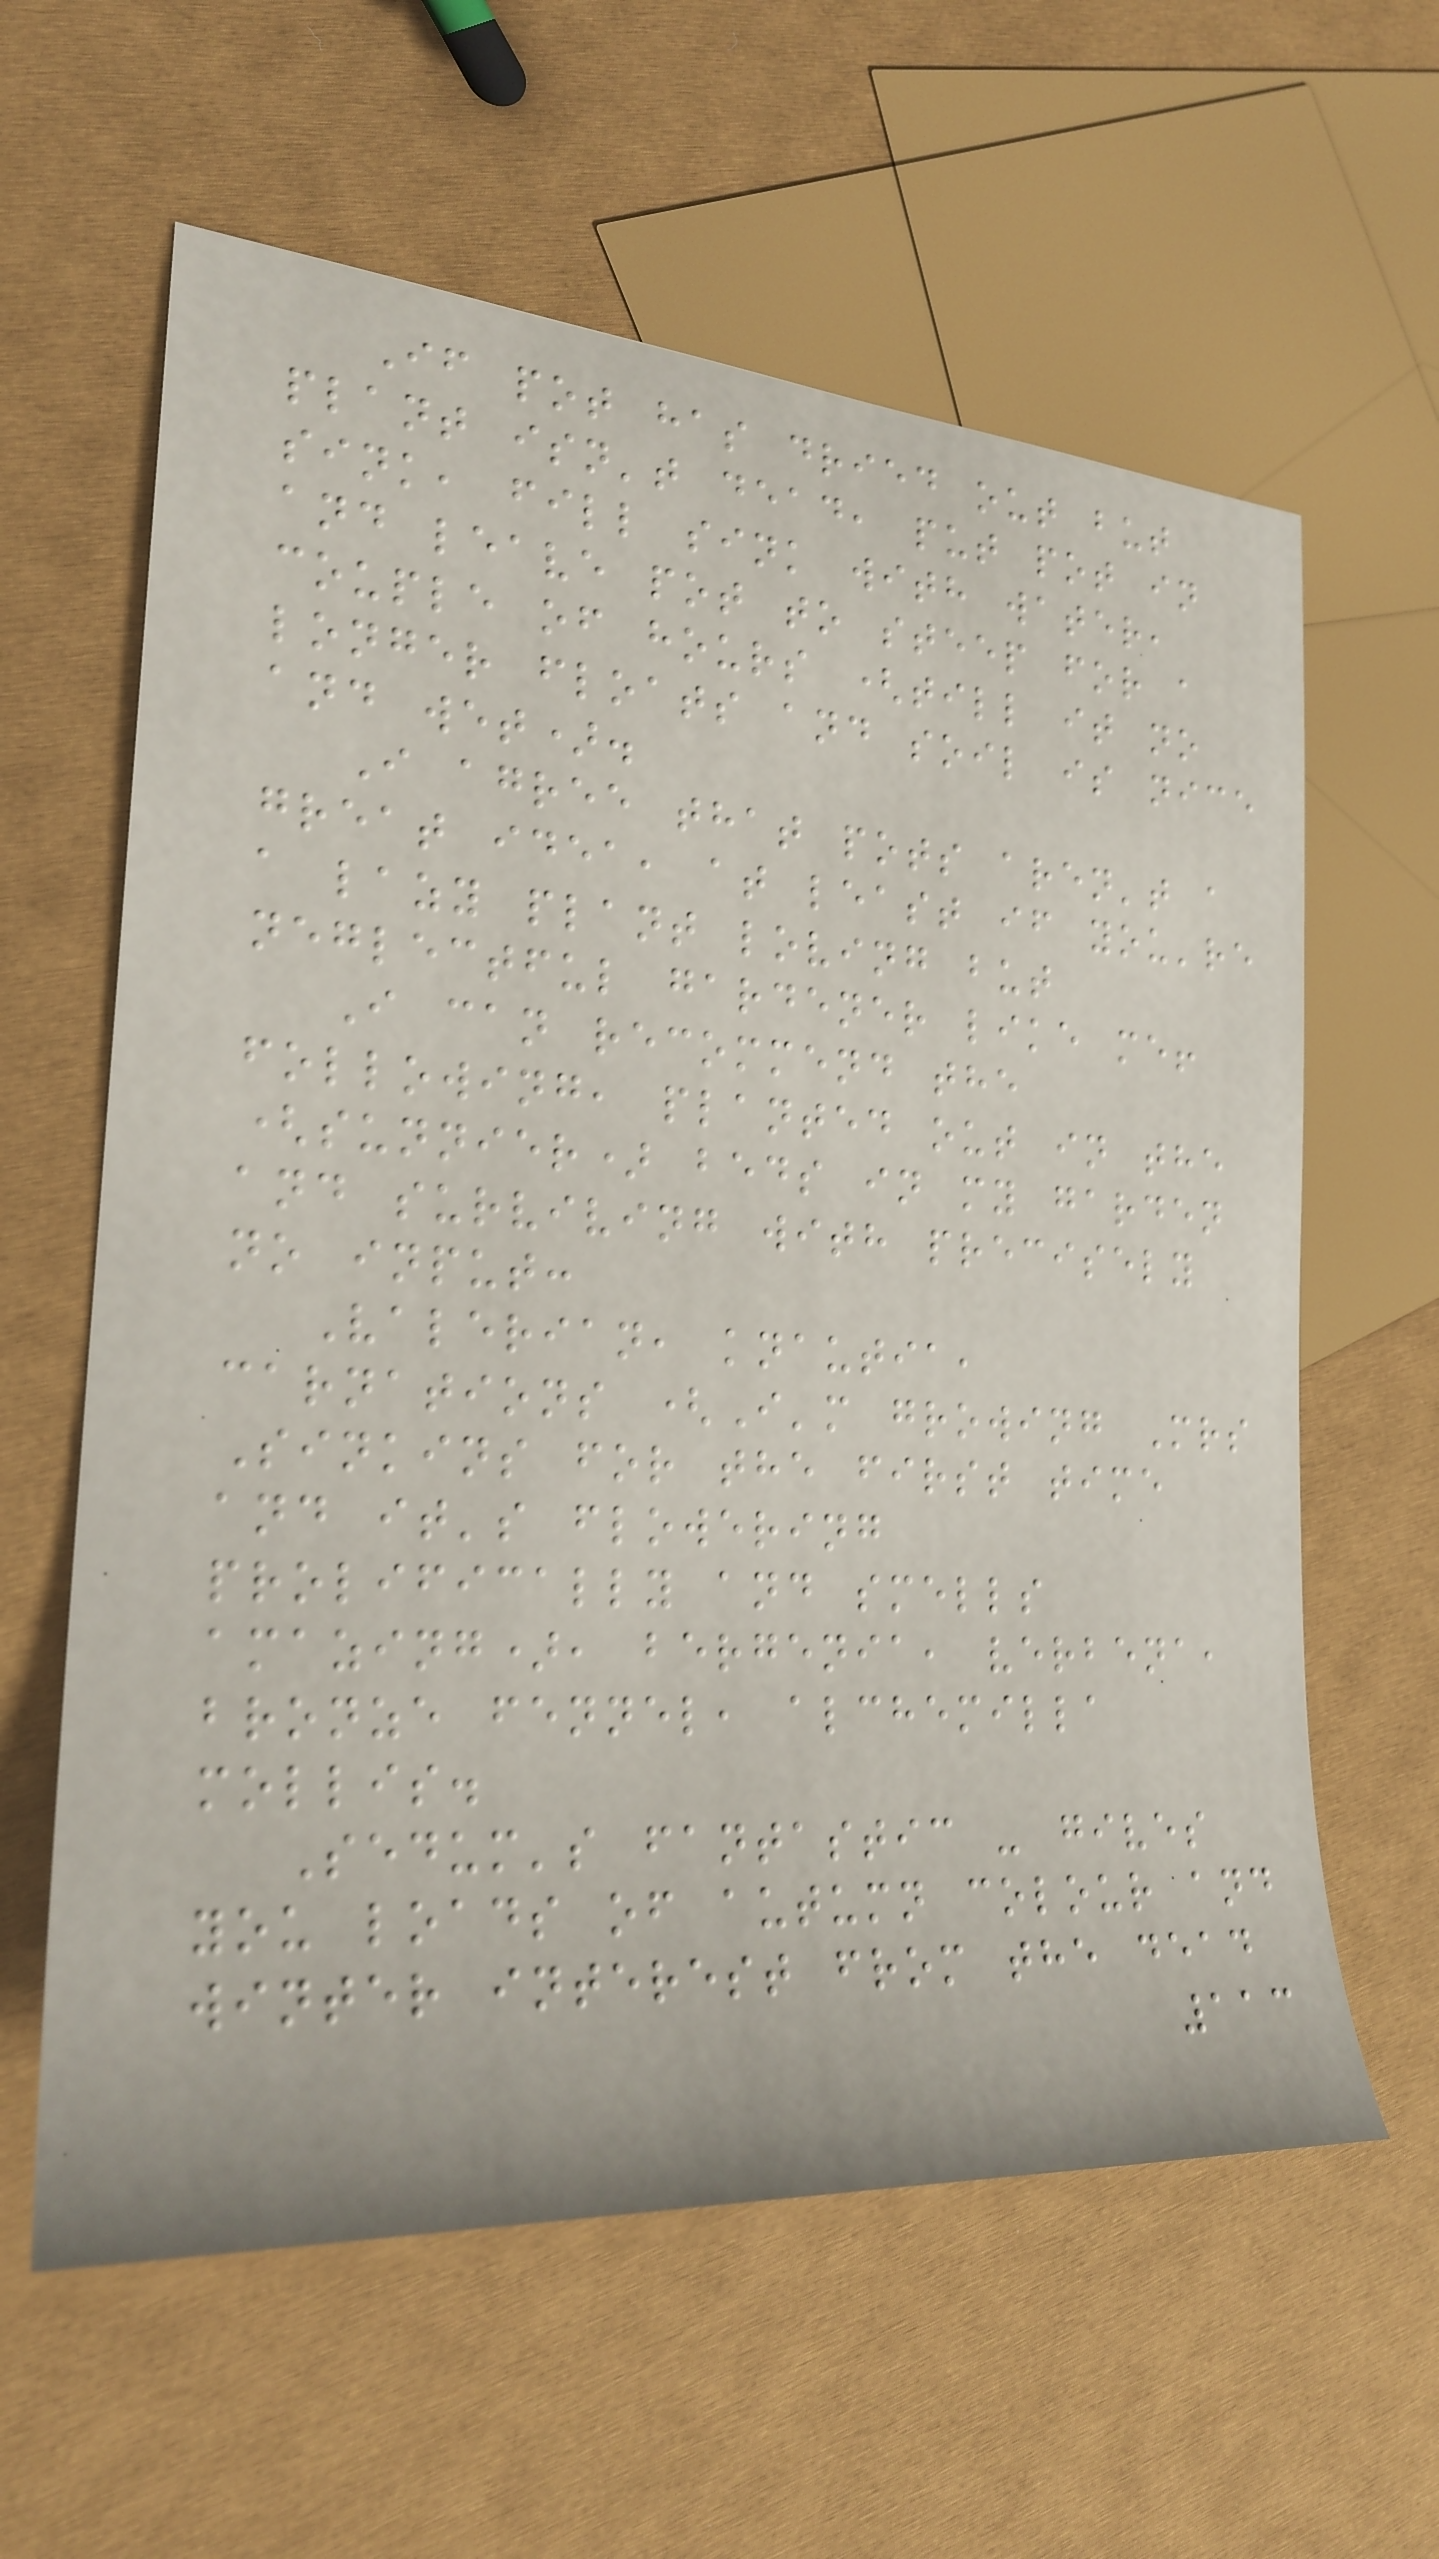If pot has dried out but
plant isn't dead, put pot in
sink, fill sink with water,
and leave pot to steep for a
couple of hours (till it no
longer floats and soil is nice
and wet).
I agree that pots aren't a
great idea, at least if you're
a lazy plant loving but
neglectful gardener like me!
I can recommend the
following, planted out in the
(sunnier) beds in my garden
and surviving with precisely
no input:
Valerian, knautia,
carnations (I'm growing Mrs
Sinkins for the first time
and it's flowering
prolifically and smells
amazing), bergenia, verbena,
bronze fennel, alchemilla
mollis.
Sedum's fantastic - gives
you loads of autumn colour and
winter interest from the dead
113
